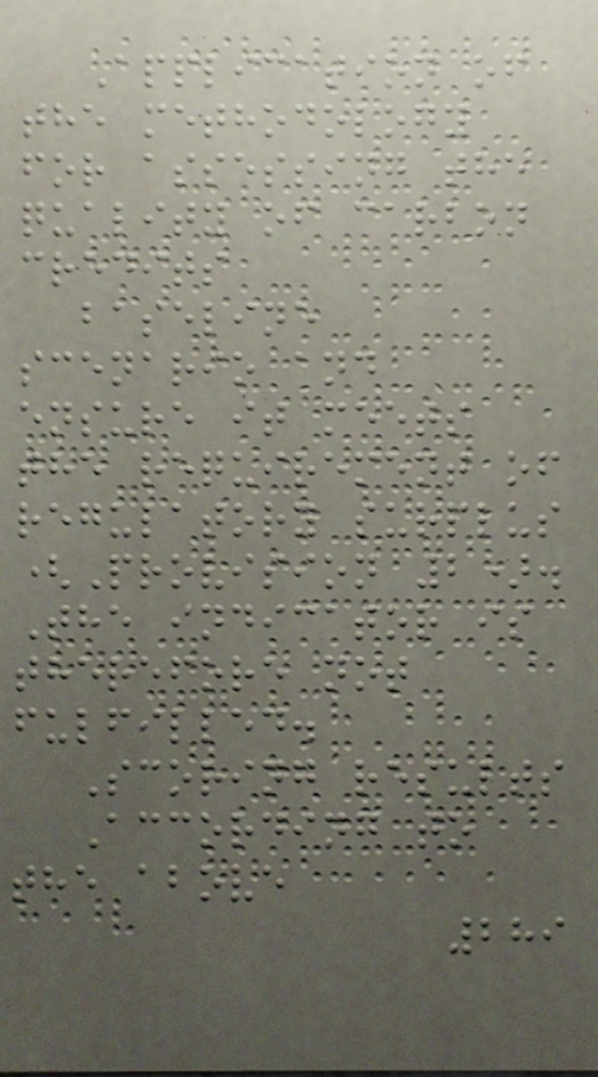Application of
the methodology
for assessing the
quality of carbon
credits
baseline
scenario and
ensure it meets
the requirement of
regulatory surplus
(Provision 2).
The indicator is
therefore not
fulfilled.
Scoring results
According to
the above
289
